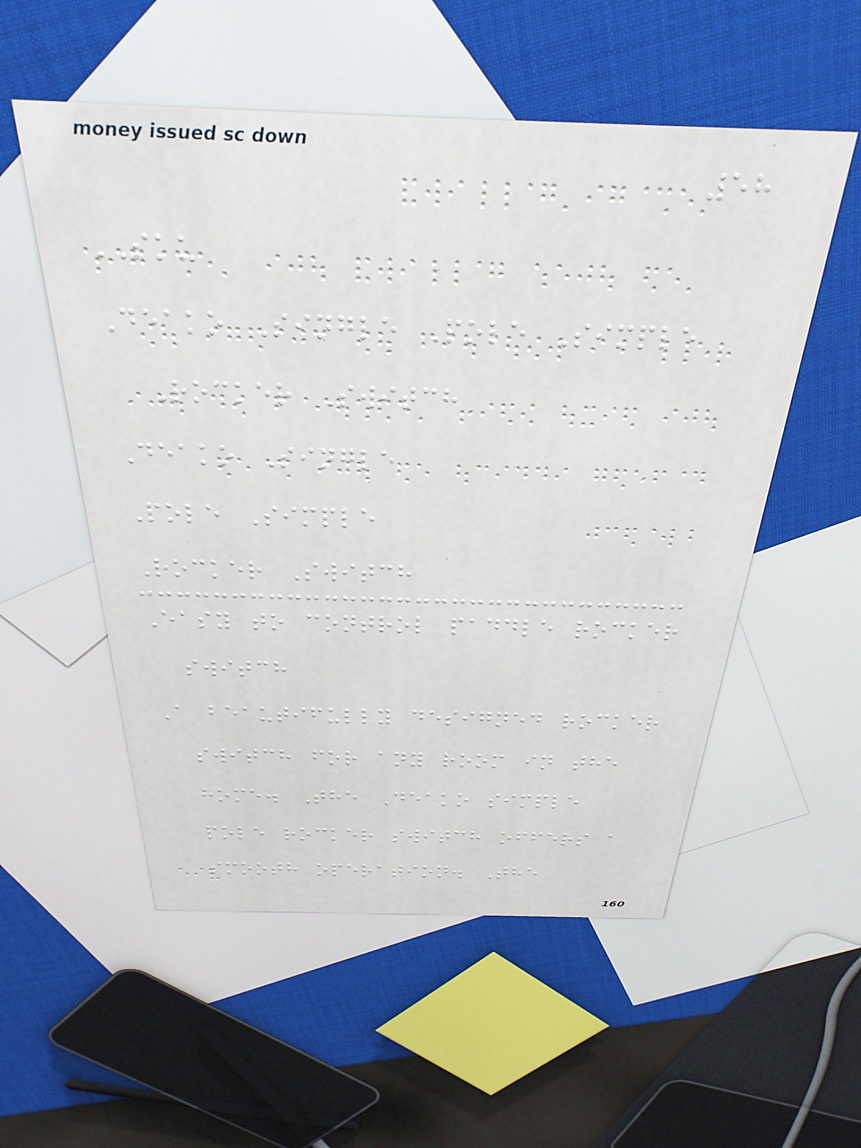58
SKU
Deako Single Pole Simple
Rocker Switch
Deako Single
Pole Simple
Rocker Switch
Easy to control paddle rocker
switch
A beautifully designed rocker
switch for any room in the
home. The Deako simple
pole rocker switch offers a
smooth operation. The
